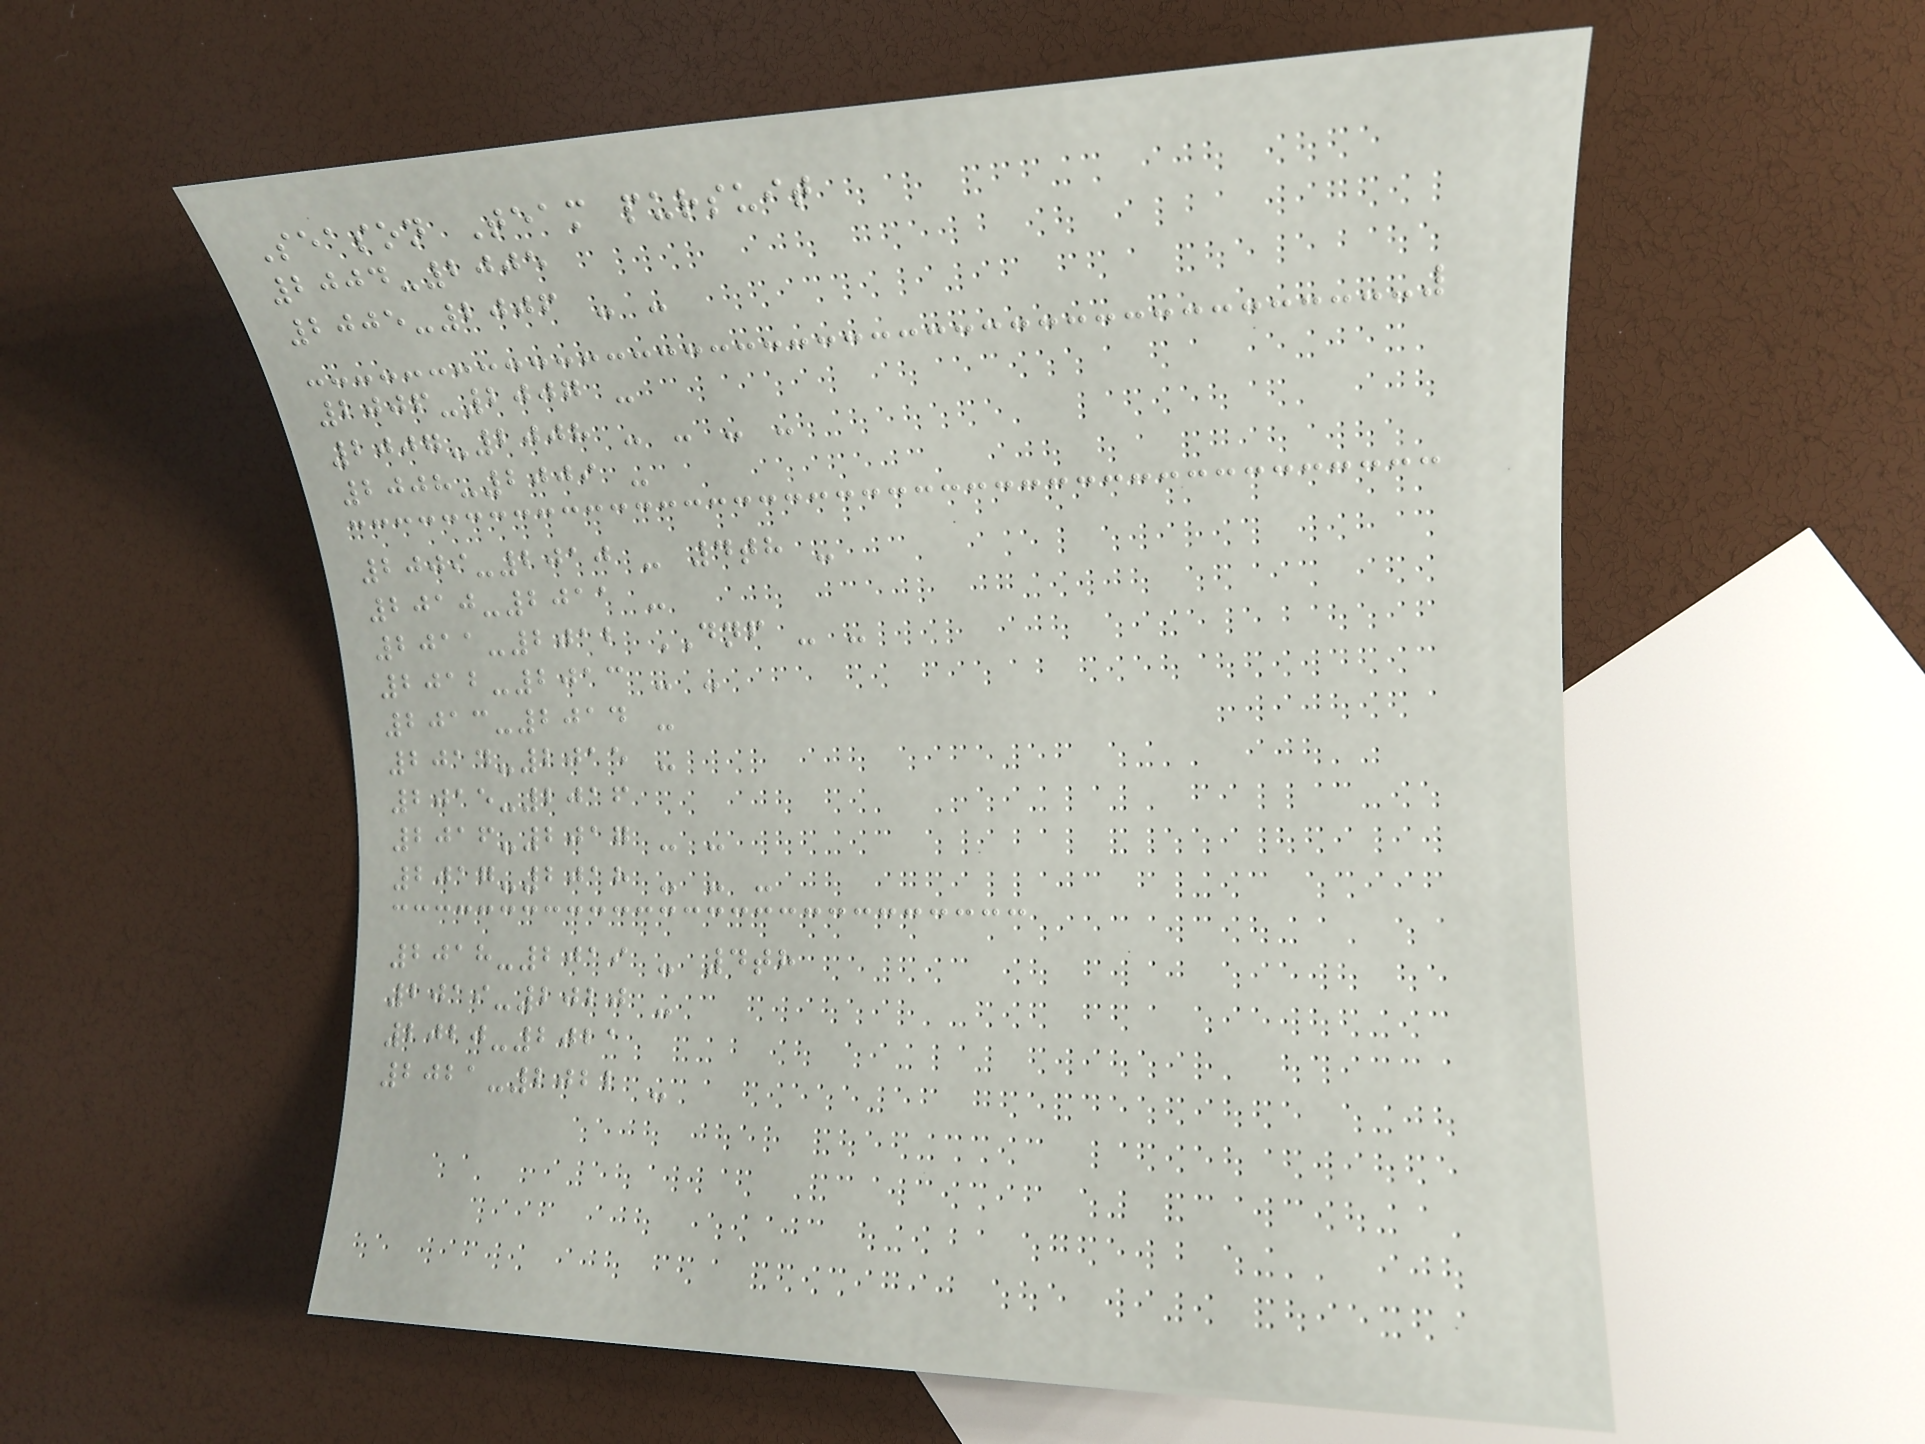Season Team pursuit
2004-2005
2005-2006 - -
2006-2007 -
2007-2008 - - - -
2008-2009 -
2009-2010 - 4th -
2010-2011 -
2011-2012 DNF - -
2012-2013 - -
2013-2014 -
2014-2015 -
2015-2016
2016-2017 - -
2017-2018 - - -
2018-2019 - 4th
2019-2020 -
2020-2021
2021-2022 -
